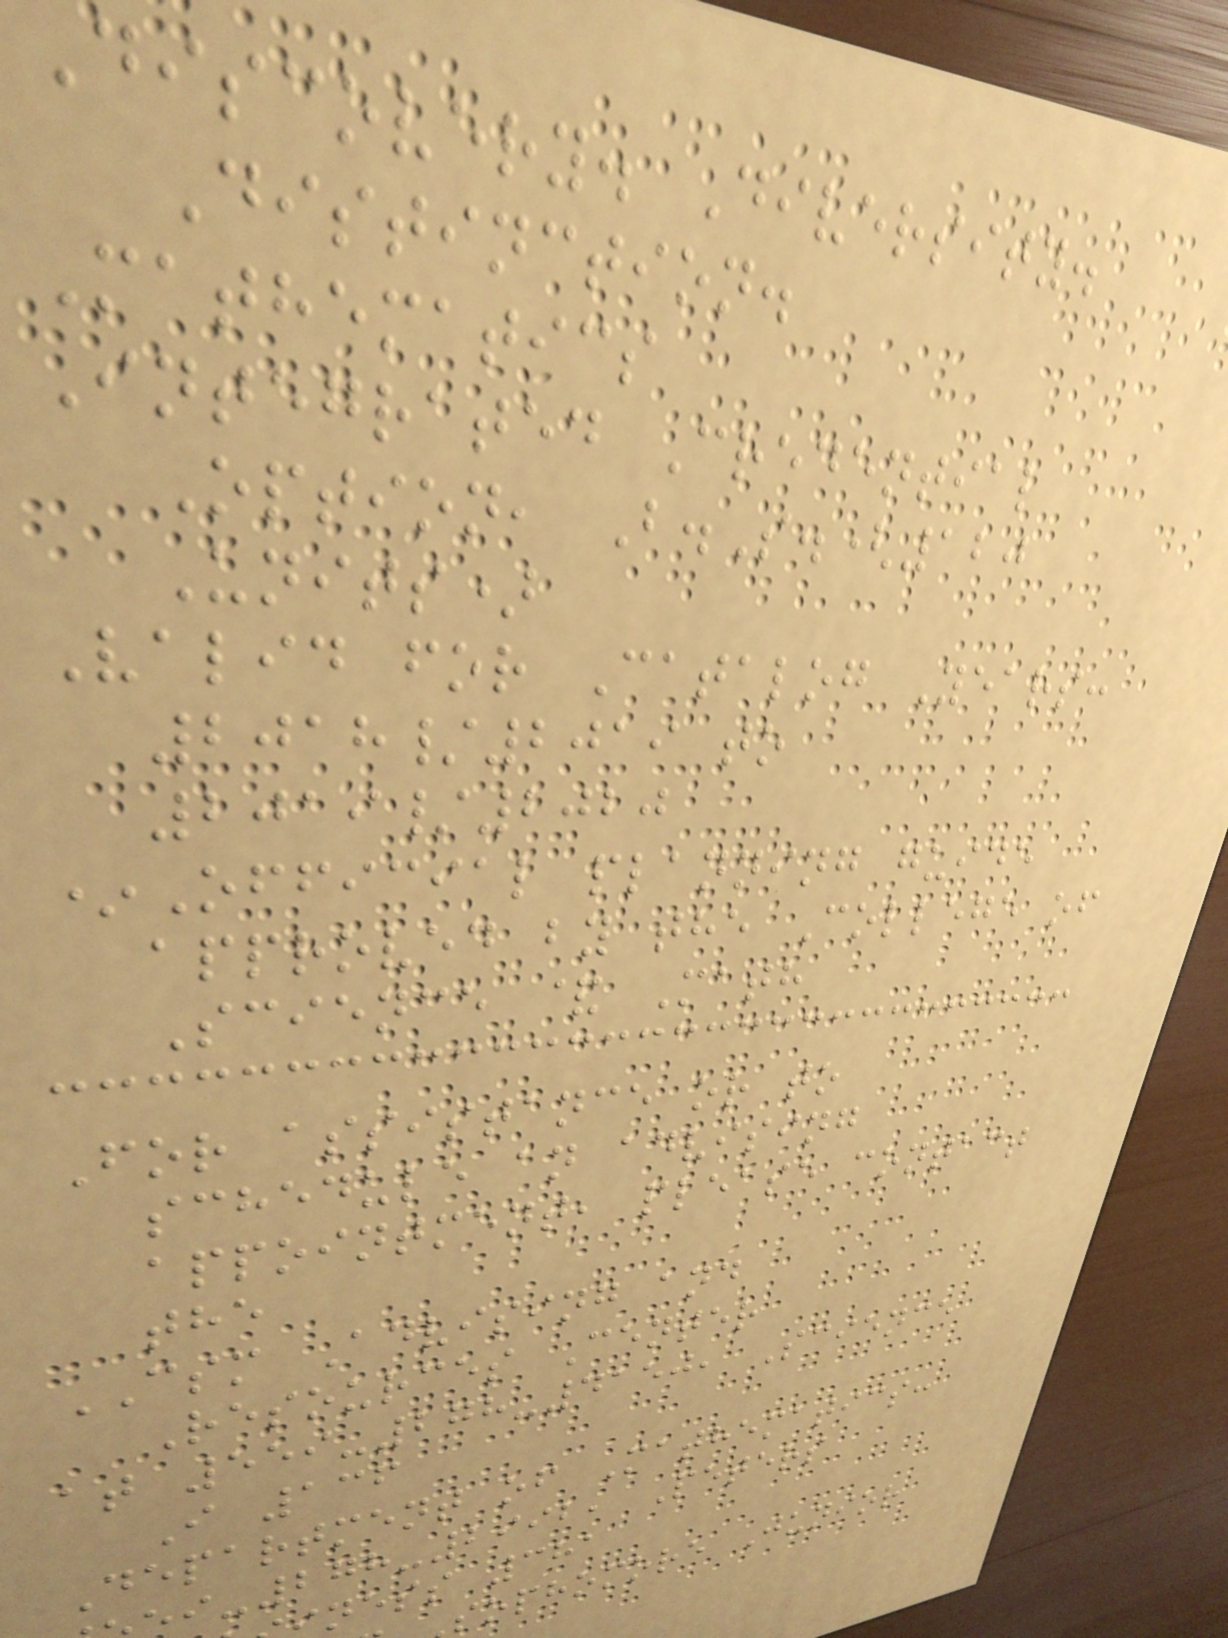discovery. Diversity.
Distinction.
Mathematics
Integrated Credential
Option, B.S.(120
Units)
Valid for Catalog Years:
2018/2019 to
2019/2020
*Official planning guide
approved by the College of
Science & Math
For assistance or to
schedule an advising
appointment, please contact
the
CSM Advising and
Resources Center
at 559-278-4150, Science
I 136
Department of Mathematics:
-278-2992, Peters
ness 381
sophomore Junior
